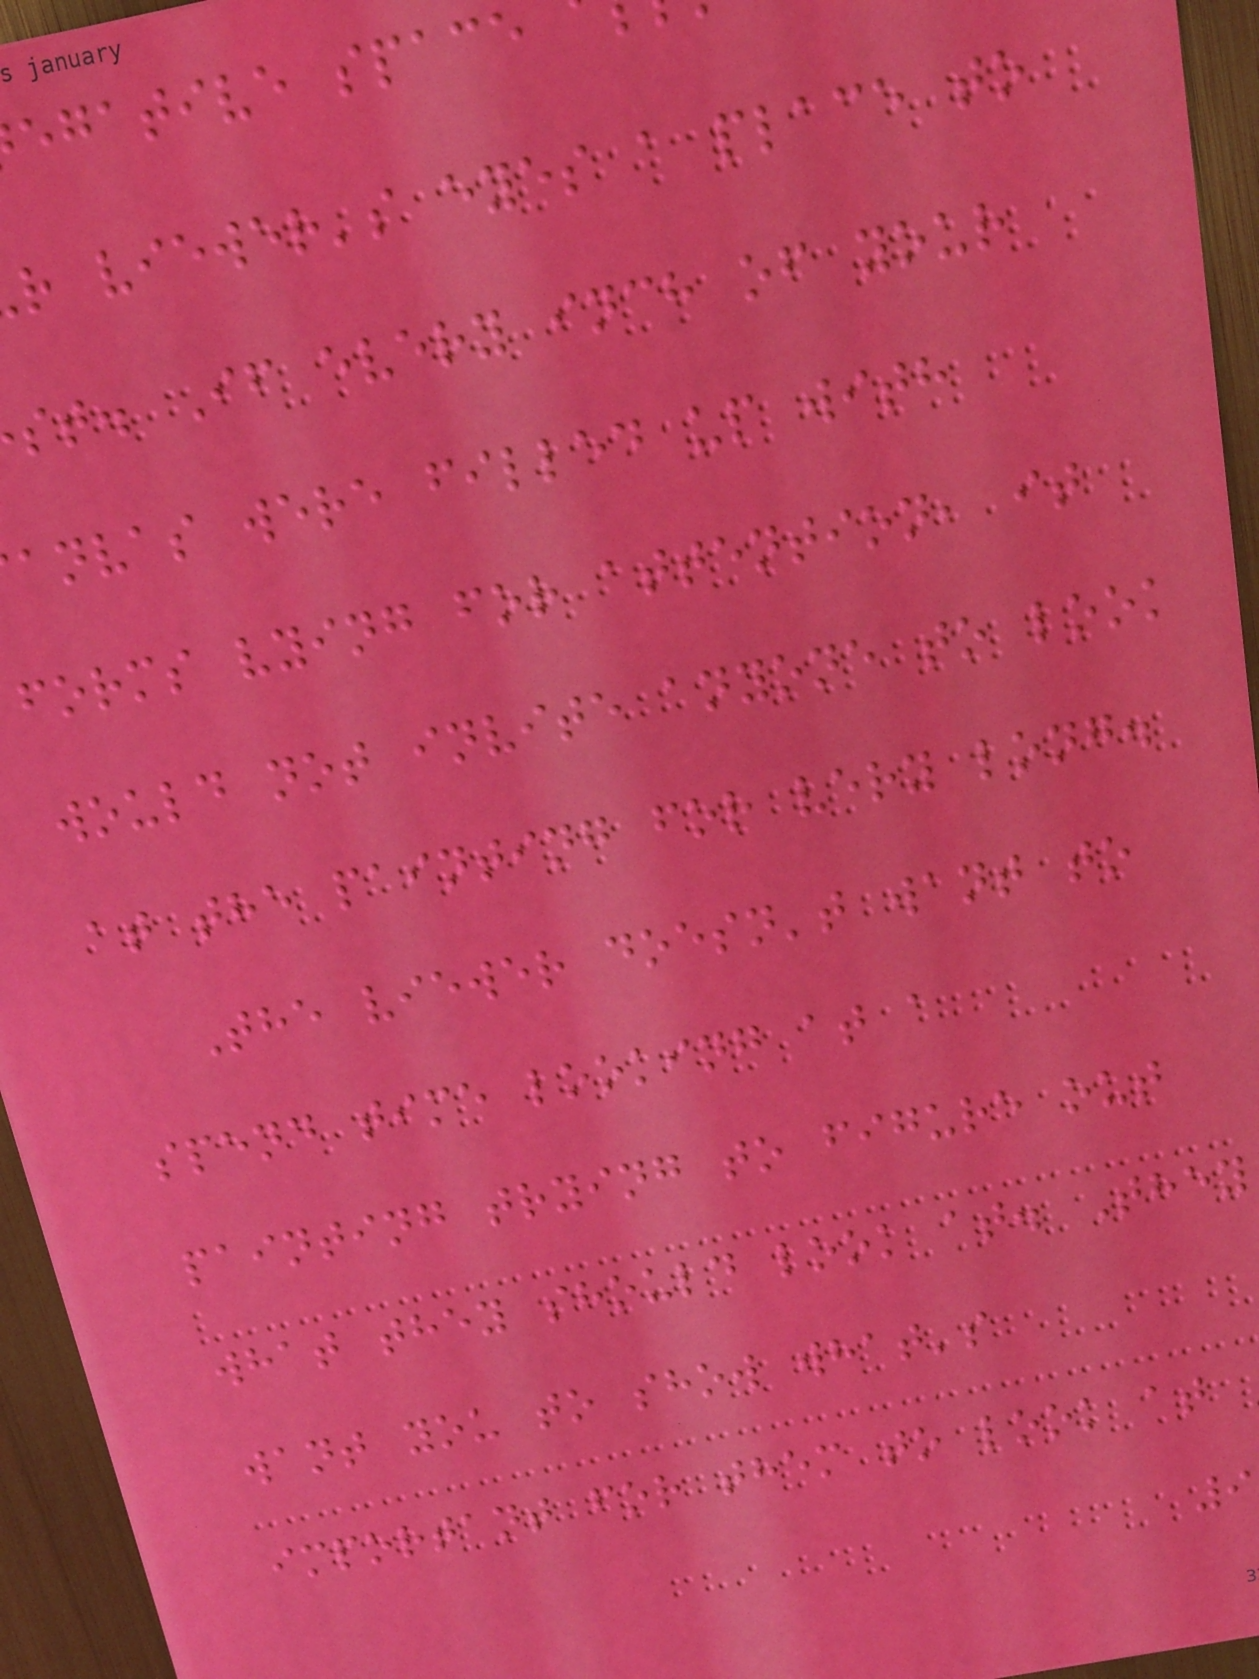egative space
r viewer's eyes a place to
st. If every inch of your
anvas were filled up with
forms vying for attention, it
would not invite anyone to look
at the painting for very long.
The viewer doesn't want to
spend time looking at a
painting trying to figure out
what they should look at. They
want you to show what's
important for them to look at
